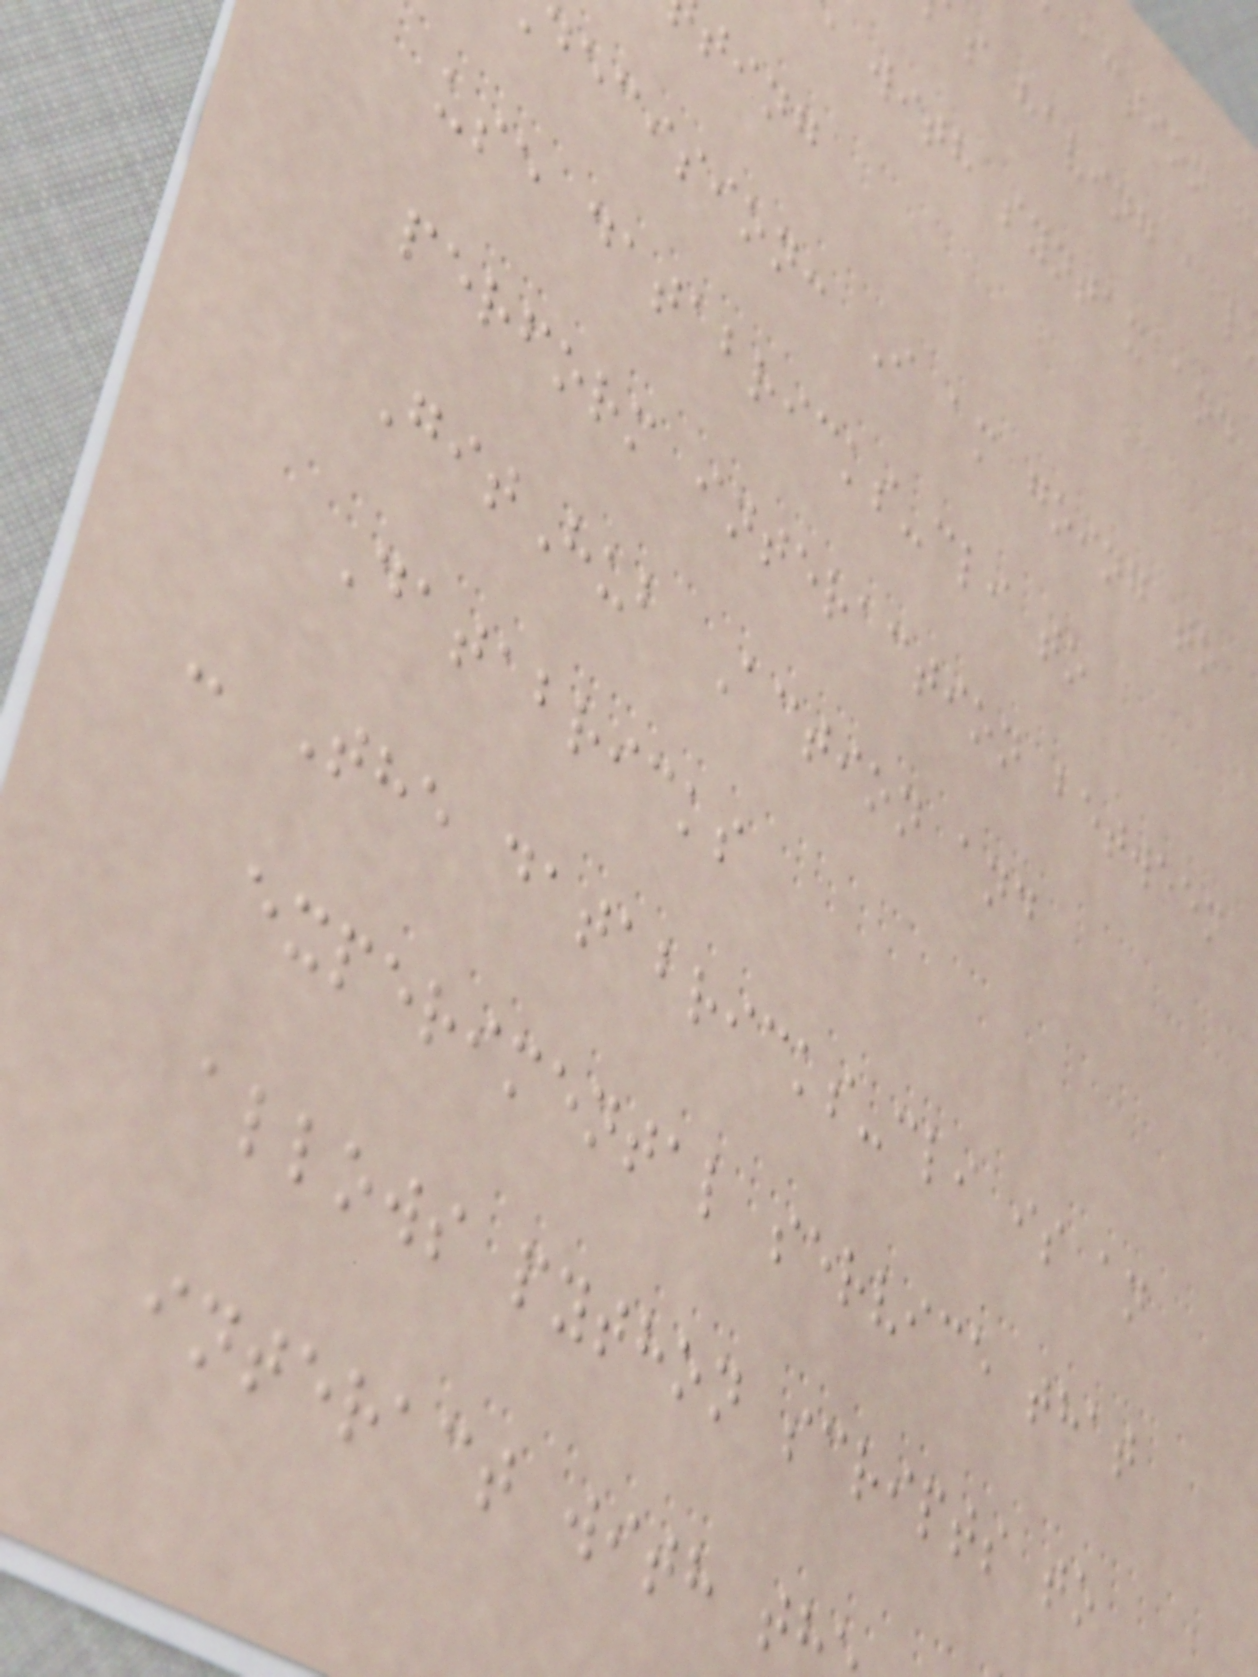action f
s having a l
with syntax and
ting
decision: I am going to
use databricks-cli to
perform interaction between
GitHub Action and
Databricks
- The databricks-cli is an
experimental service that
allows python scripts to
interact with th
